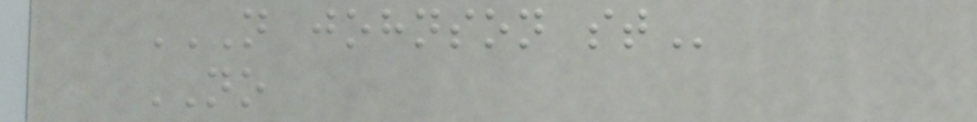N JOHNSON ST
NO
